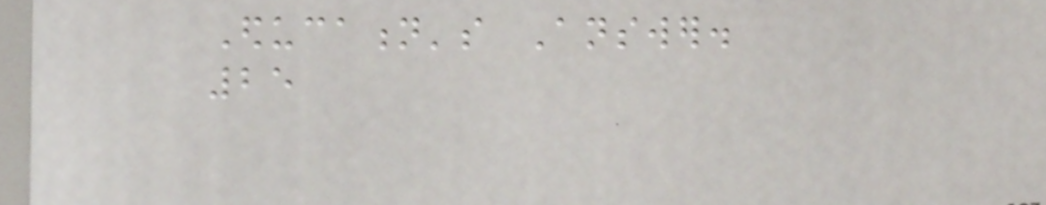Education's Answer.
25
